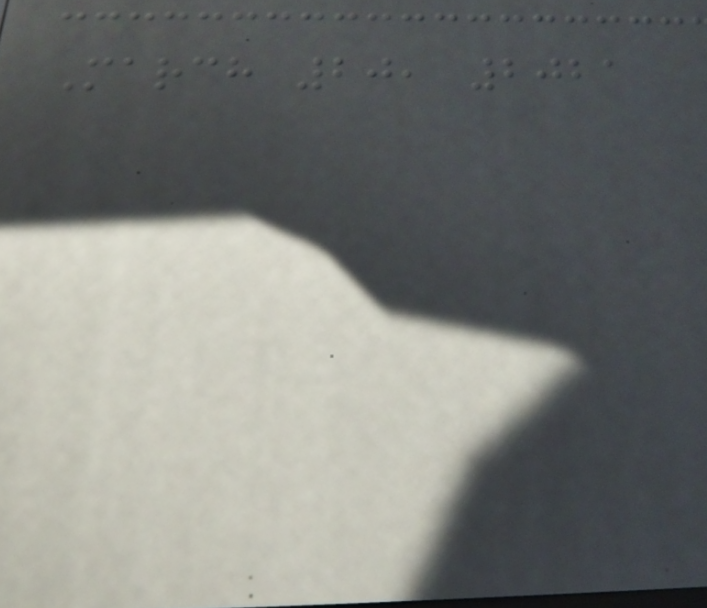March 20, 2021
